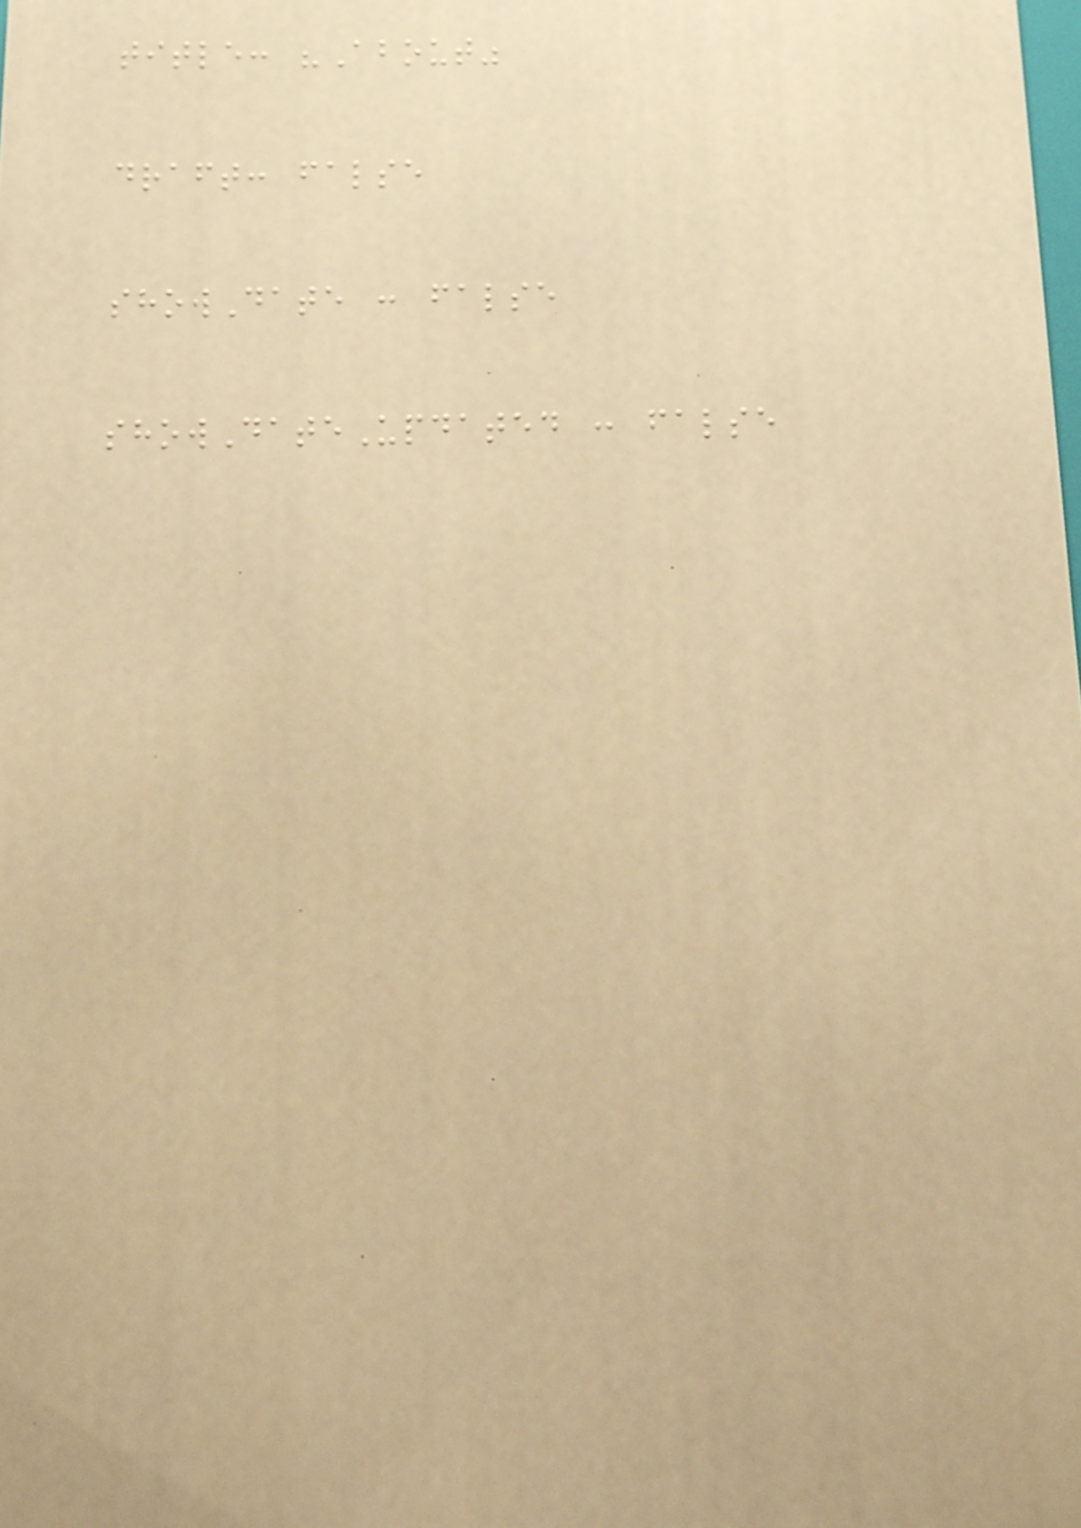title: "About"
draft: false
showDate : false
showDateUpdated : false
